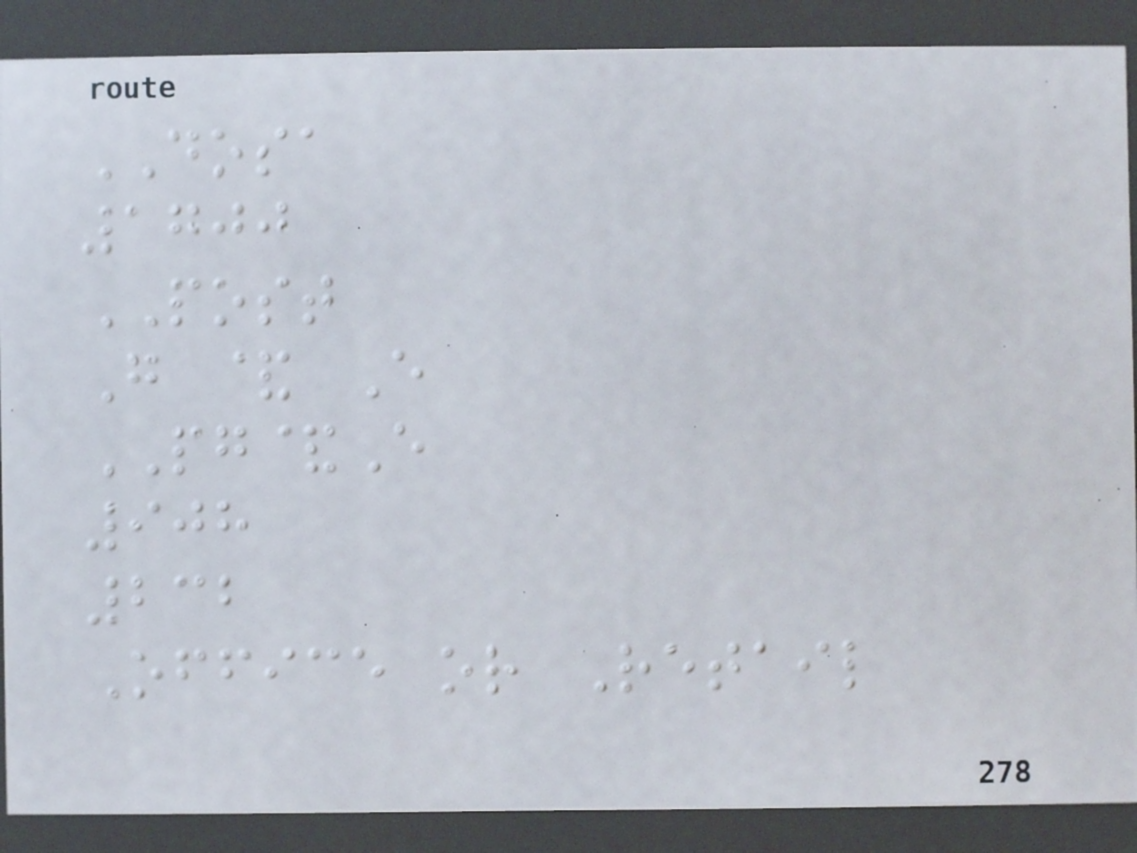DOSA
1700
POST
G & E
PG&E
908
232
Office or Retail
